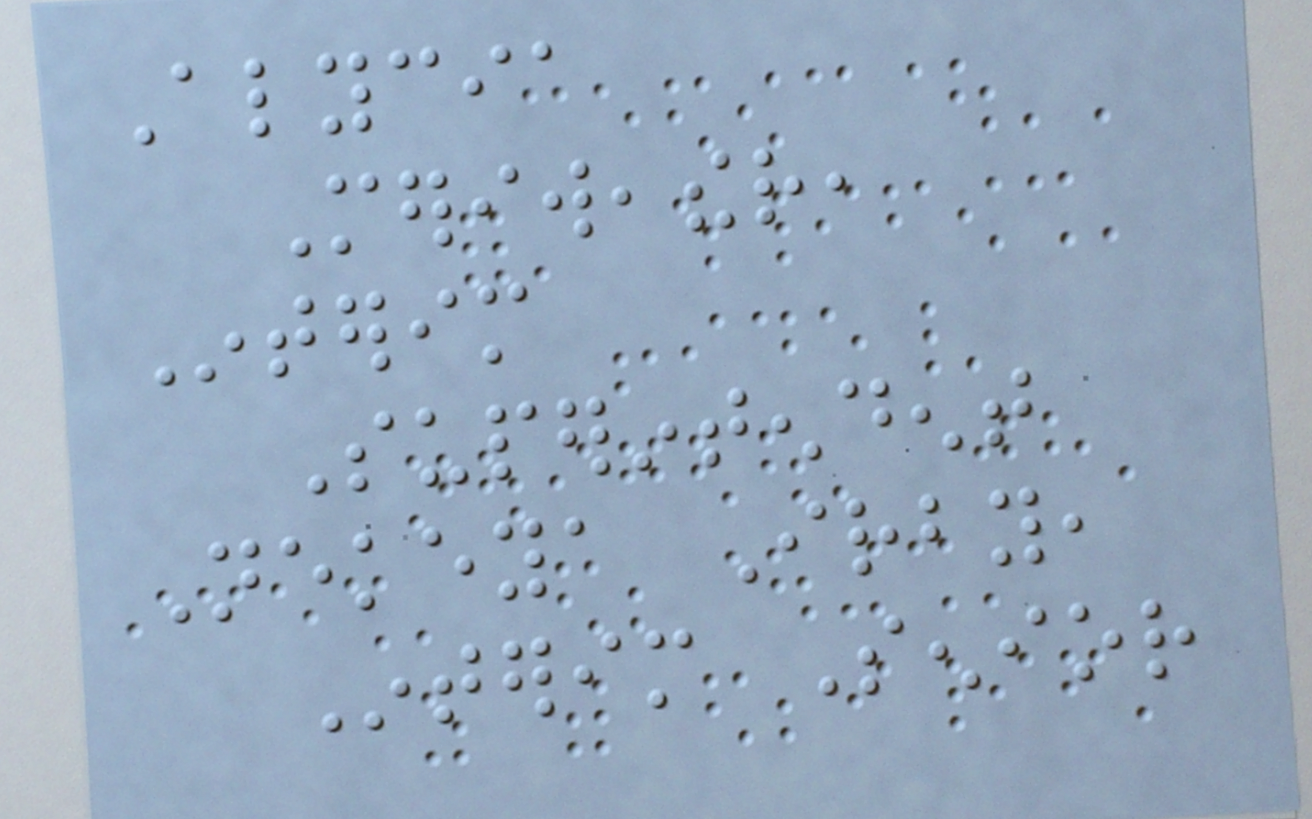Alycia
Meriweather,
Interim
Superintendent
Nekeya Irby,
Interim Senior
